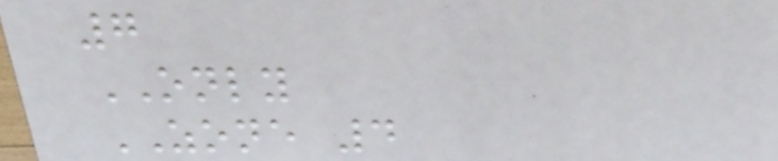7
ONLY
ZONE 4
